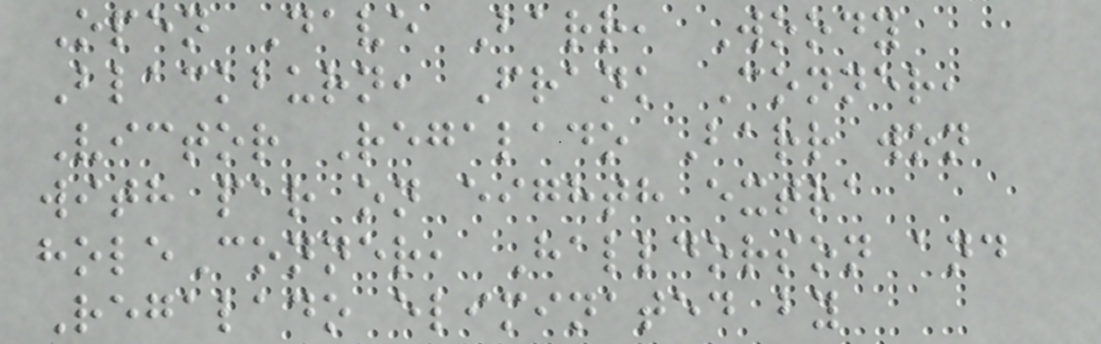Open Dave Barr, Woody
Blackburn, Frank Conner,
Victor Regalado Barr won
with par on eighth extra
holeConner, Halldorson and
Regalado eliminated by
